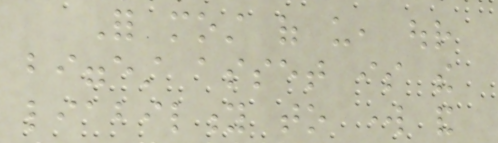For most of us, our
biggest asset is the
liability to work and
